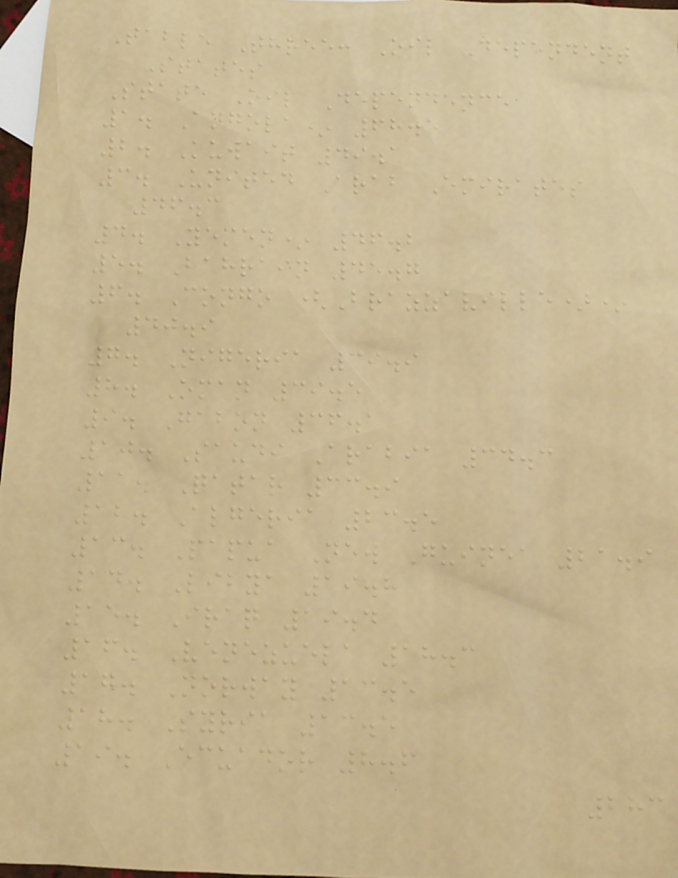Table Three: Oil Dependent
States
State Oil Dependence
1. Angola* 68.5
2. Kuwait 49.1
3. United Arab Emirates
46.3
4. Yemen* 46.2
5. Bahrain 45.7
6. Congo (Brazzaville)*
40.9
7. Nigeria 39.9
8. Oman 39.5
9. Gabon 36.1
10. Saudi Arabia 34.3
11. Qatar 33.9
12. Algeria 23.5
13. Papua New Guinea 21.9
14. Libya 19.8
15. Iraq 19.4
16. Venezuela 18.3
17. Norway 13.5
18. Syria 13.5
19. Ecuador 8.6
283
